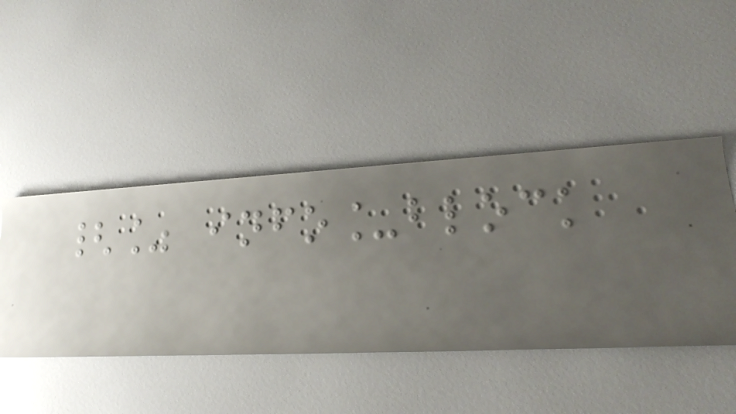{% info_block
